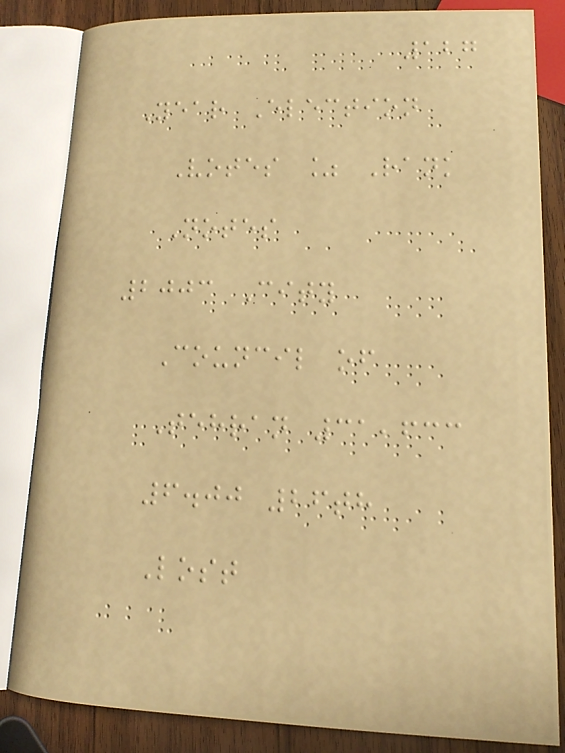127
Year Election
Votes % Rank
Notes
2003 City
Council of
Tehran 31,633
6.00 26th
Lost
